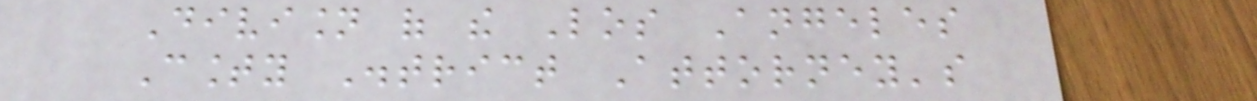Division of the Los Angeles
County District Attorney's
